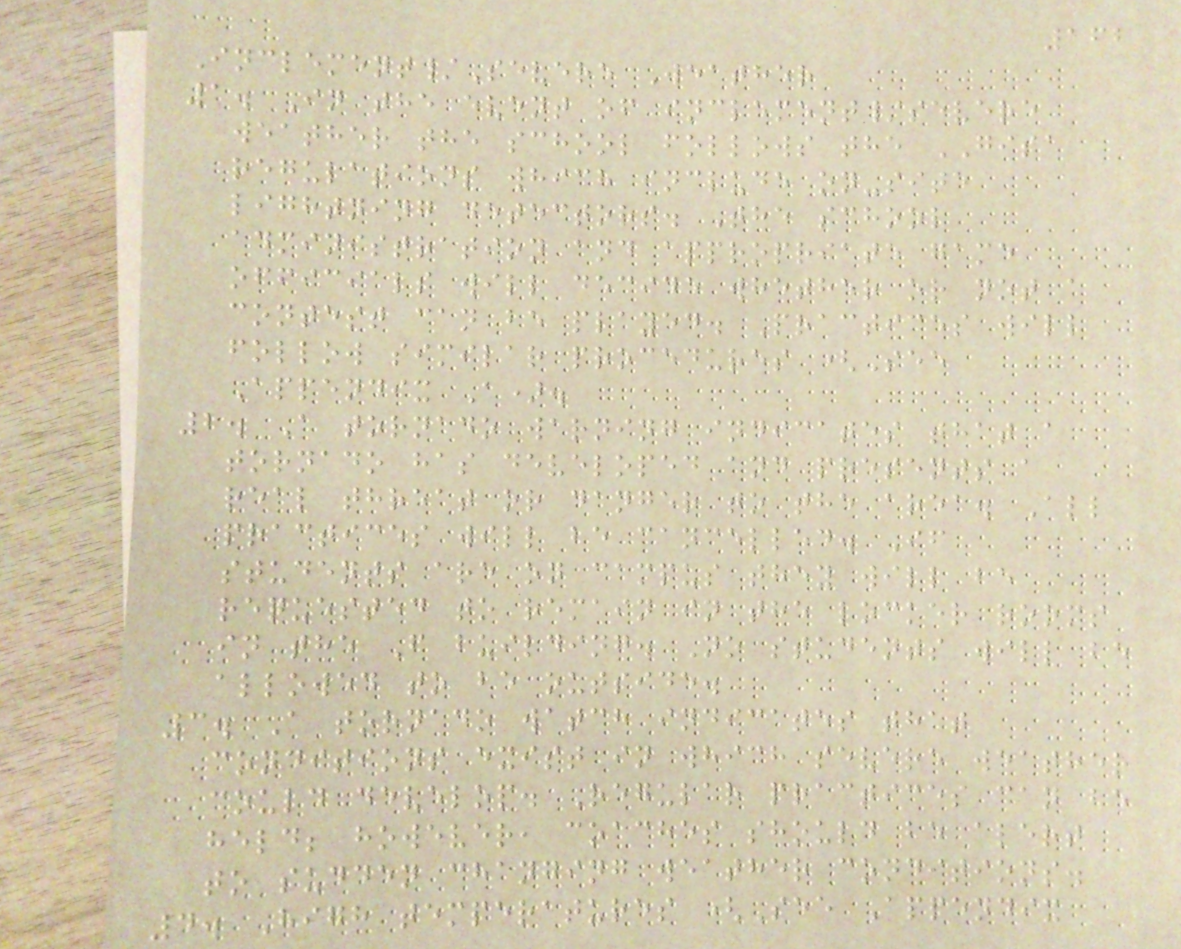162
Inclement/Severe Weather
1. In the event of inclement/severe
weather the school follows the GISA
regulations which include on-site
lightning detectors. The school
administration and appropriate game
officials will decide whether or not a
contest can be played. Practices will
follow similar procedures (See
Appendix A).
2. A tornado warning indicates that a
tornado has developed and presents a
real threat or danger to the area. All
practices will be cancelled. If
students are on campus they will be
requested to remain in the locker rooms
in the F building. No students will be
allowed to be outside.
3. A tornado watch indicates that
conditions exist in which severe weather
could develop. Regular practices can be
held; however, coaches should be alert
to sudden changing weather conditions.
4. High temperatures (See Appendix
